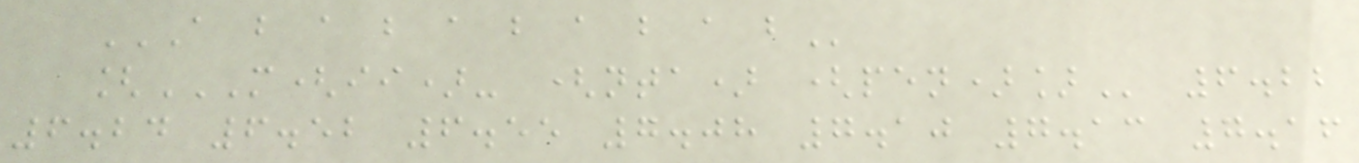A B A B A B A B A B
[M(II)- (NTA) (PEN)] 6.22
6.24 6.52 6.55 7.08 7.10 7.13 7.16
